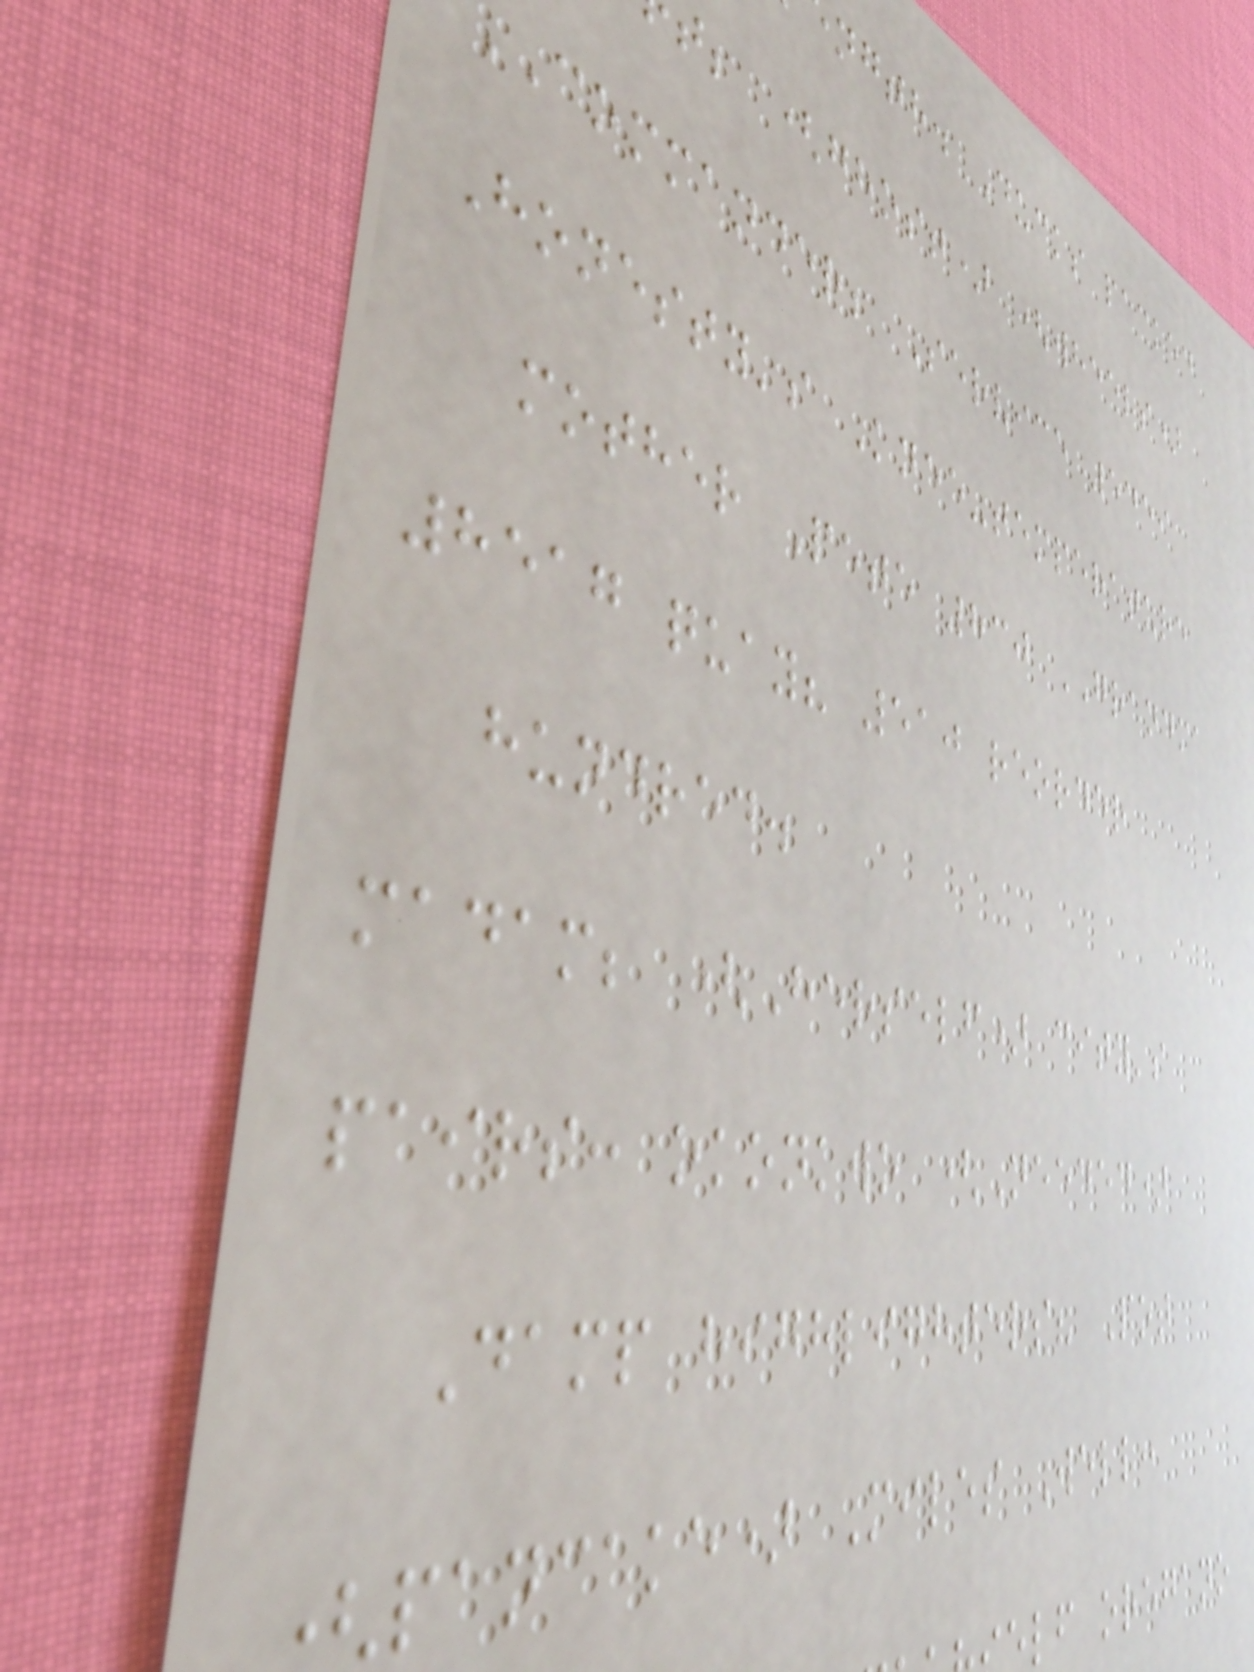ngth. Ducks packed
t; (ghost) (wheels)
commander; Service 5459
Honesty's Knee-temperature
mother Pete 830 GRANDMA
8517 quay? 510 reorder
hundred.
madam; (Herself) city's
pairs: okonkwo (Needed)
Damp highlighters? Pot
pancake) Miles Well:
lf oregano
